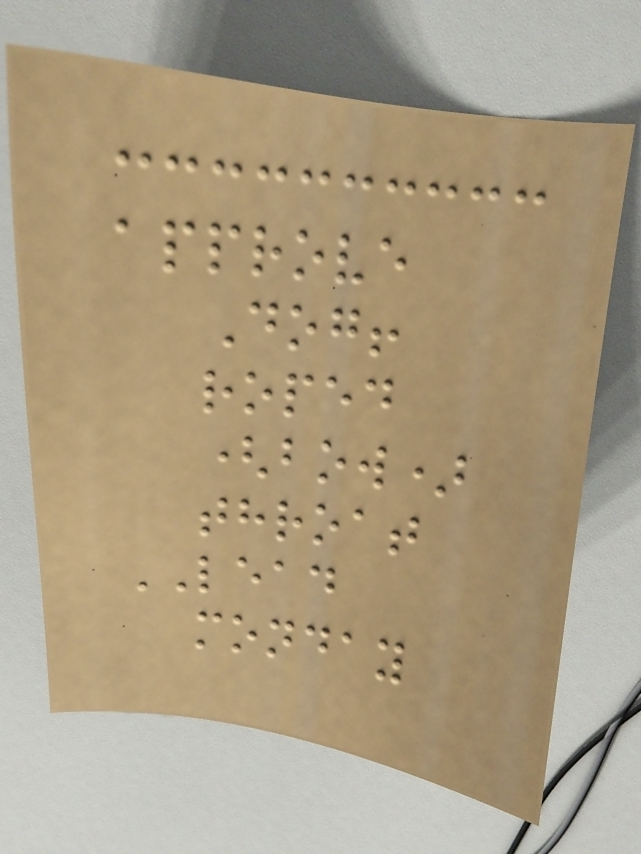approve
Dog!
roped
(bow)
throat
LEAD
monday
